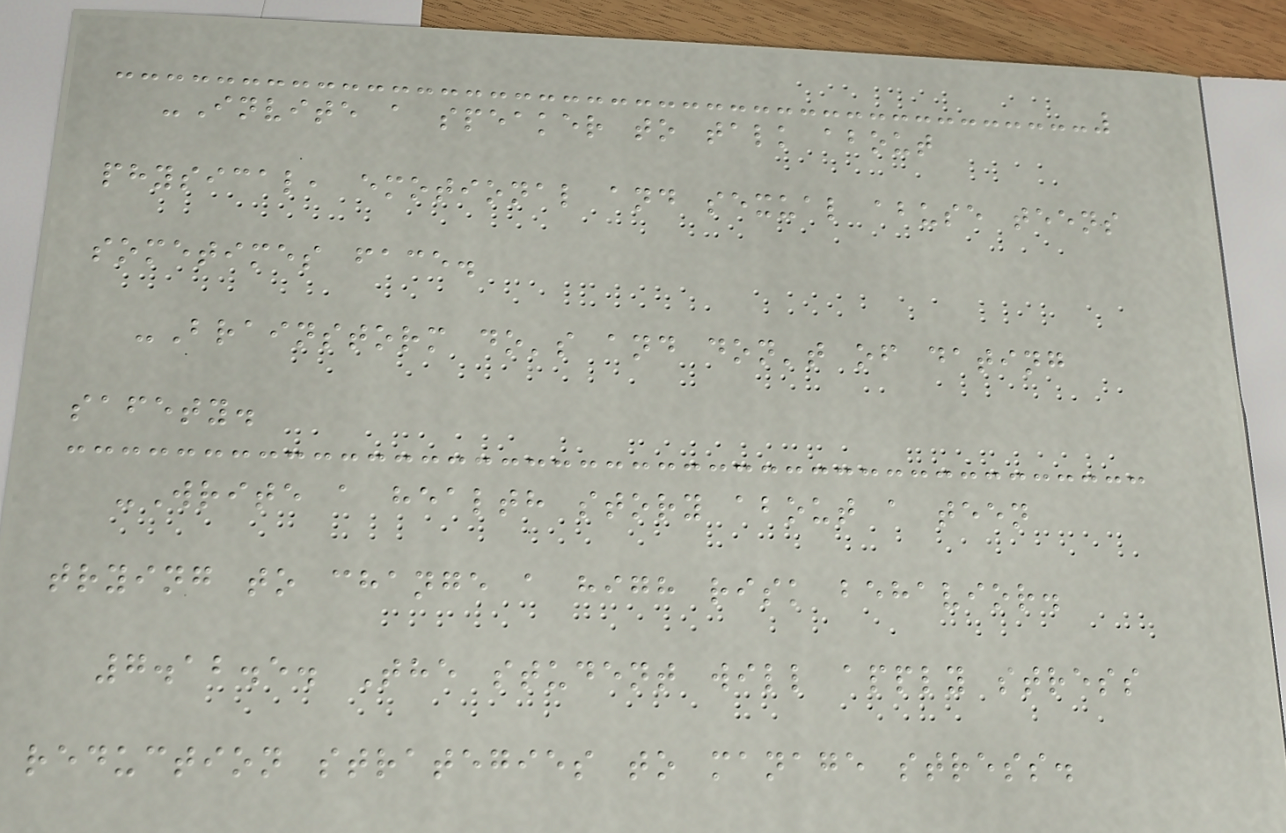-Invite a speaker to talk about
physical, emotional and sexual abuse teens
sometimes face.
-Brainstorm do's and don't of dating
safety.
-Write a health story about a teen
trying to change a high risk behavior.
7.12.5. The student will apply stress
reduction strategies to manage stress.
